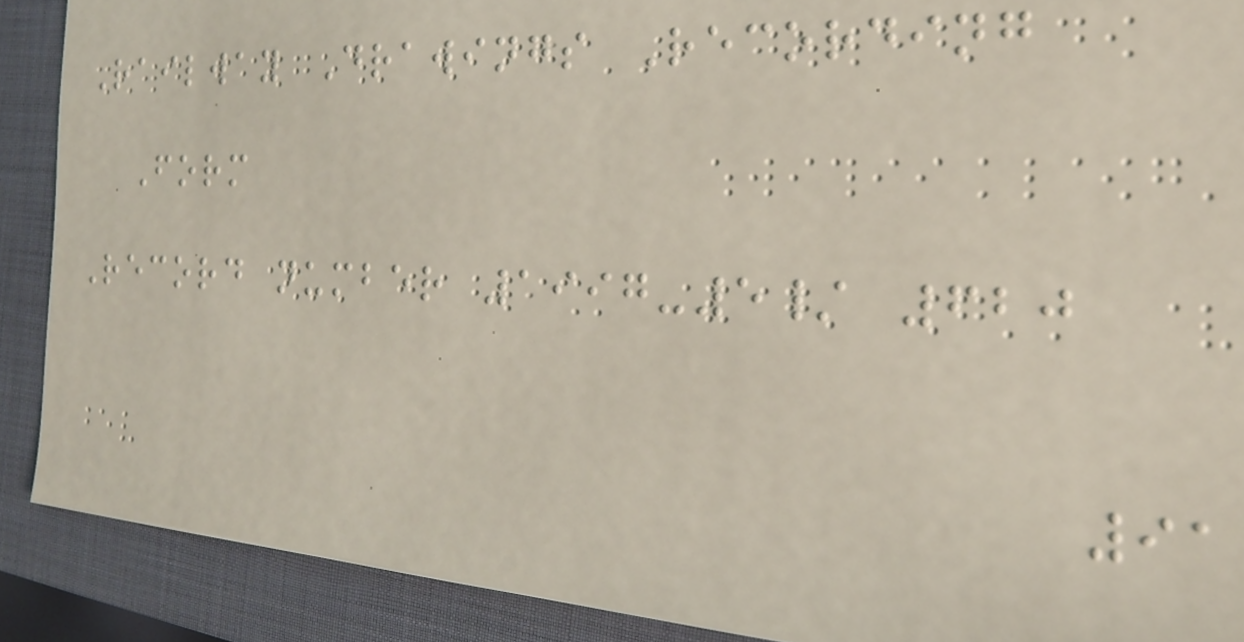Railway Drawings Recording
Form
Record number 1997-5/ 620
91
